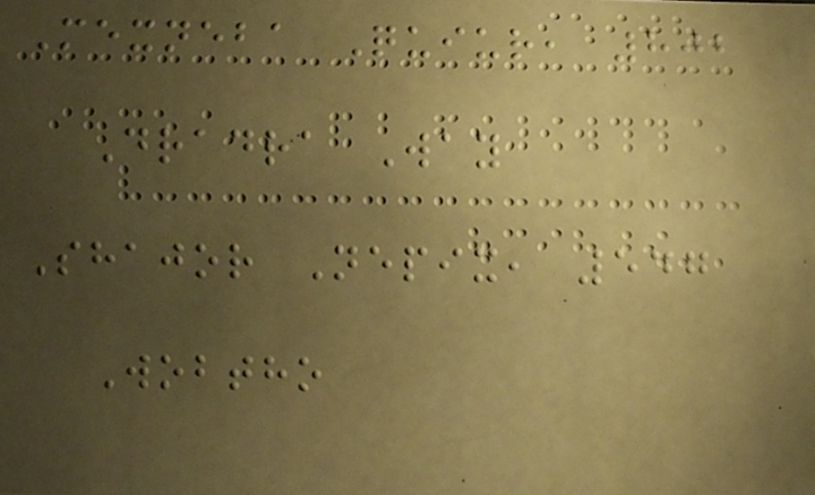Mexneba Quiur, 802
Dradra Way
Shajor Nepix, 547
Wobtho
